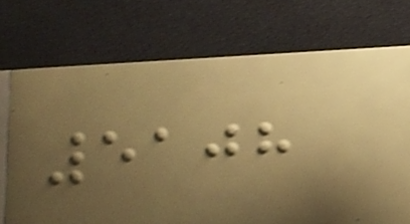5108
